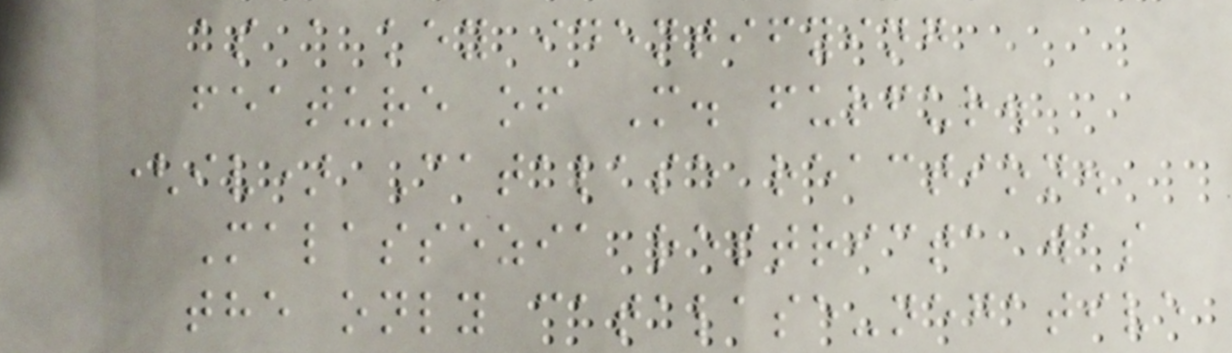as a key identifying
feature of M. furfur.
(iv) Catalase reaction.
Malassezia restricta was
the only catalase-negative
